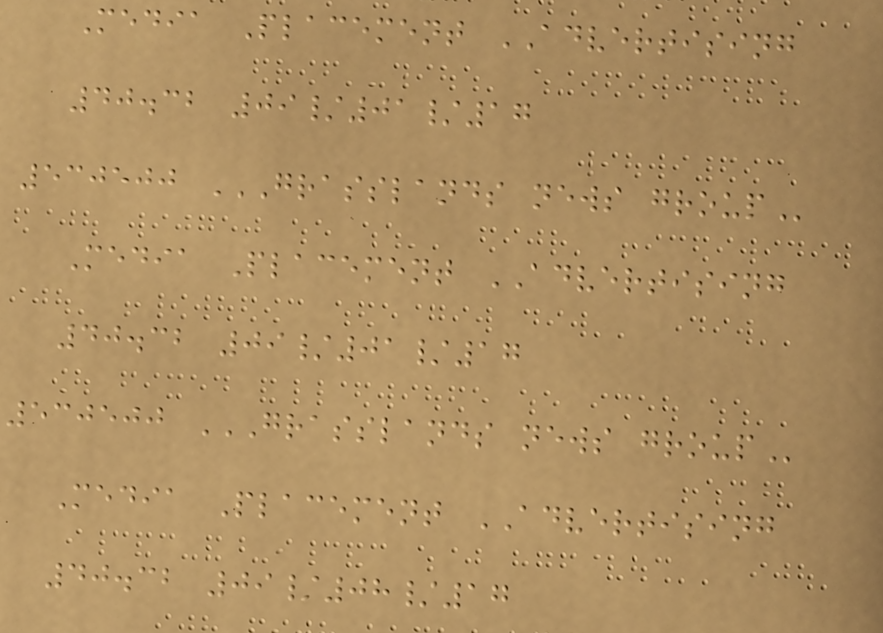Media Placement ADVERTISING
40.32 09/01/17
530500 GRASSLANDS NEWS GROUP
Media Placement ADVERTISING
40.32 09/01/17
530500 GRASSLANDS NEWS GROUP
Media Placement ADVERTISING
40.32 09/08/17
